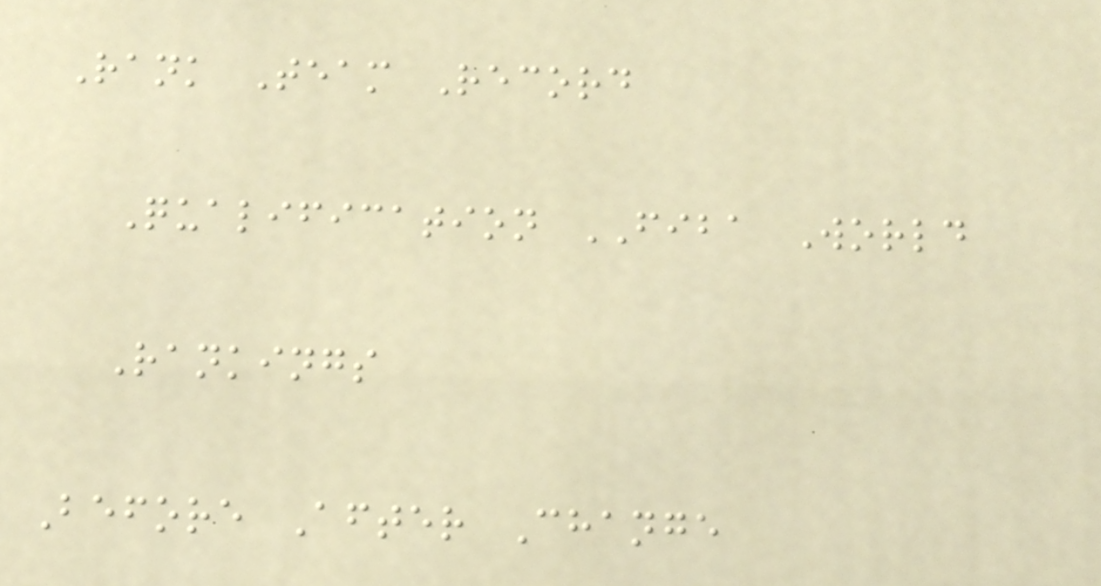Rank Team Record
Qualification FIBA World
Rankings
Before After Change
